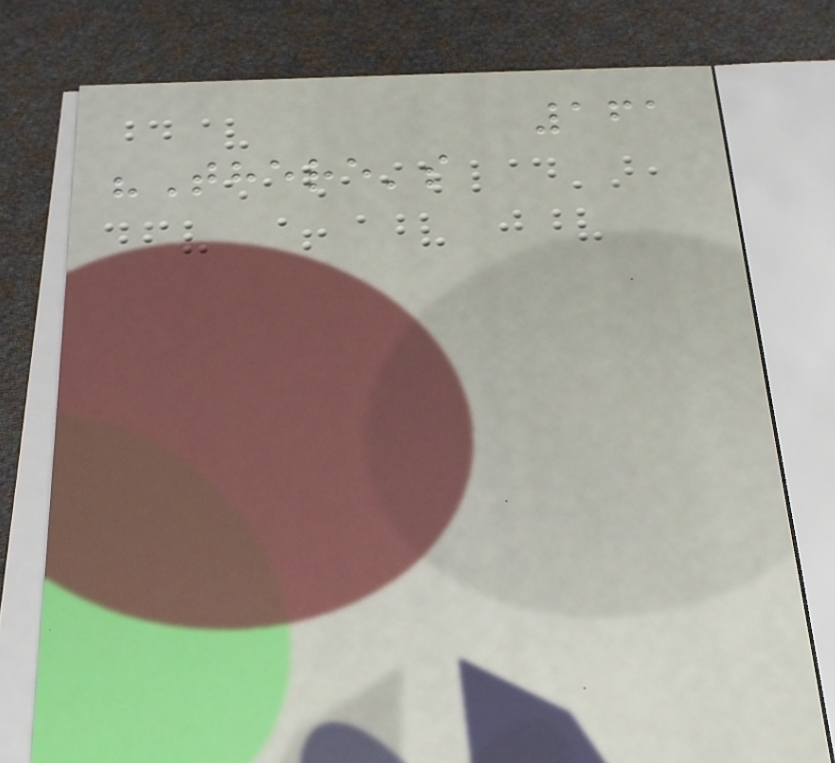161
"There's
